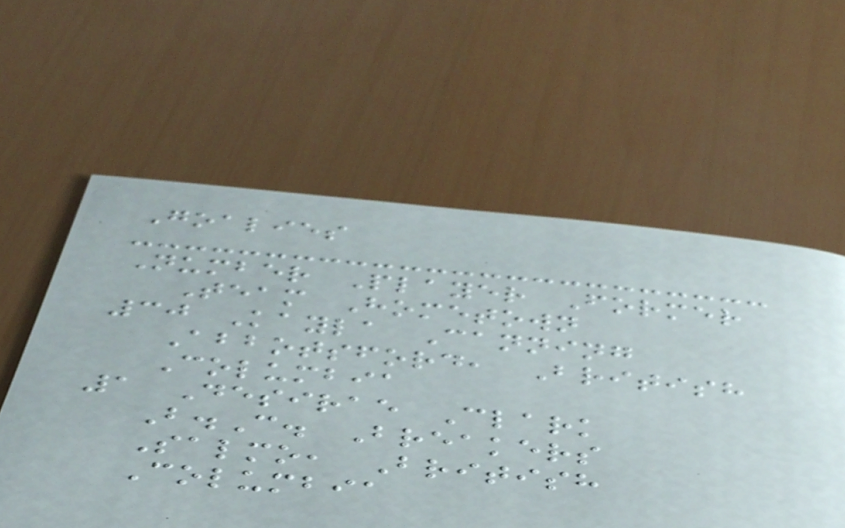Goalies
Number Player Former
Team Hometown
30 Kayla Canning
Abbotsford, British
Columbia
1 Desirae Clark
B.C. Breakers
Salmo, British
Columbia
